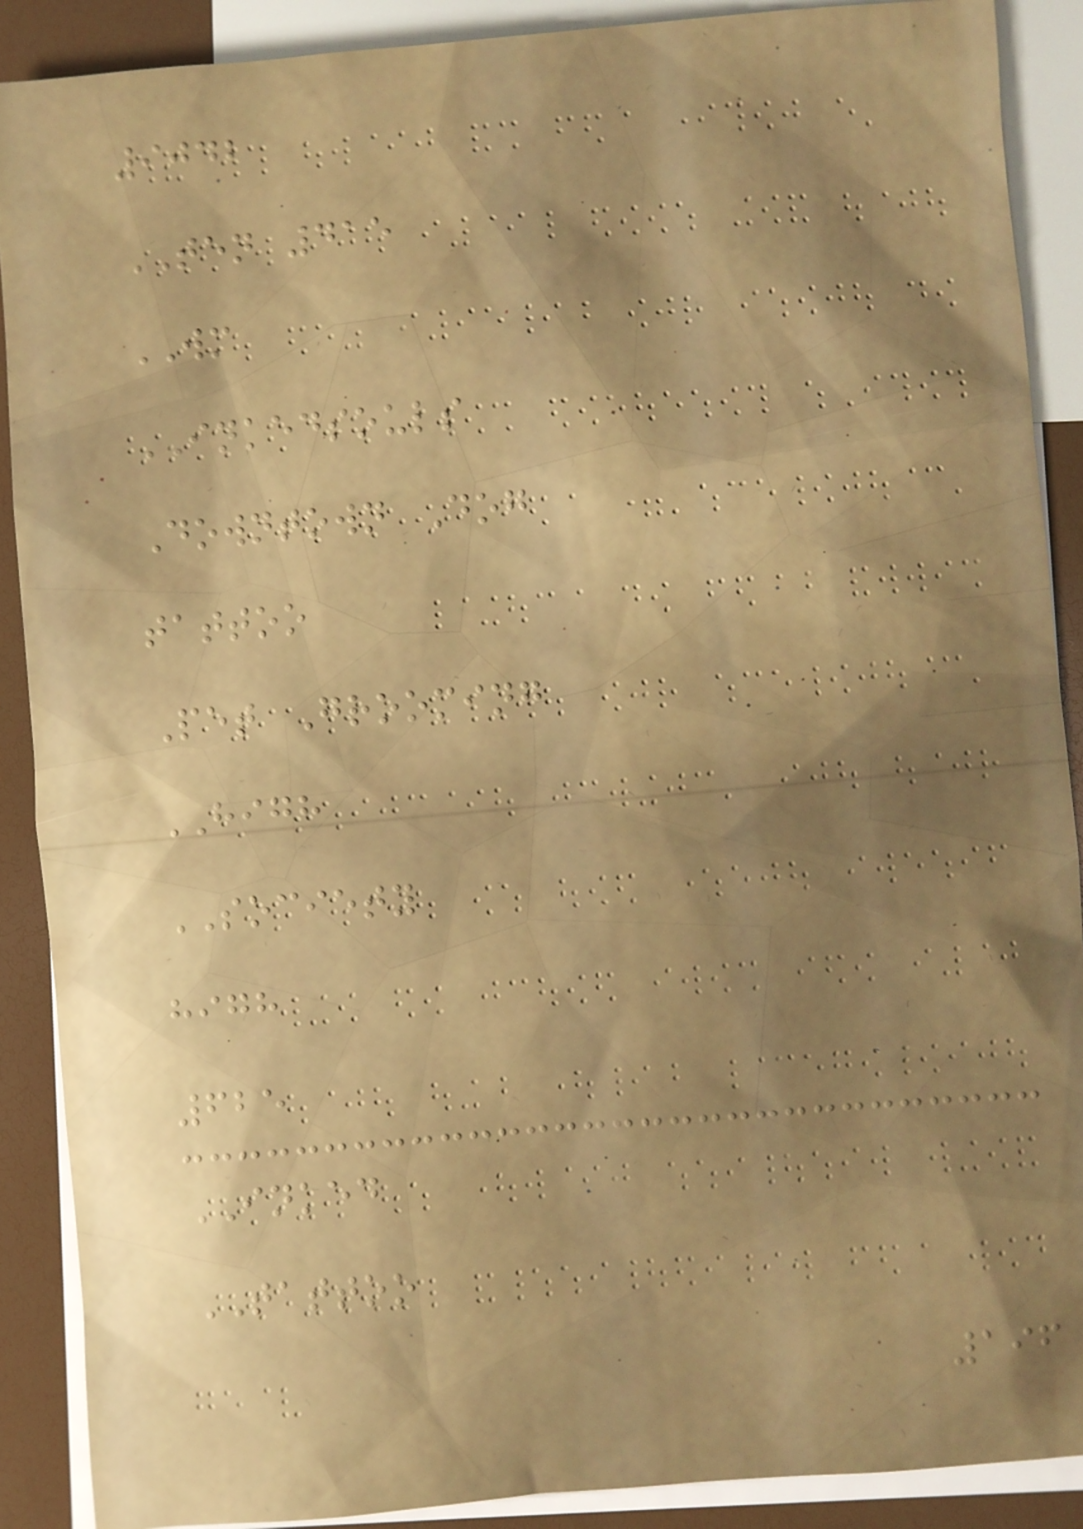9042
TEN 415
WM
INKEDSOULS
Downtown Dog
tattoo
Pet Grooming
HIGH
SOCIETY
high
625
INKED
TATTOO
196
